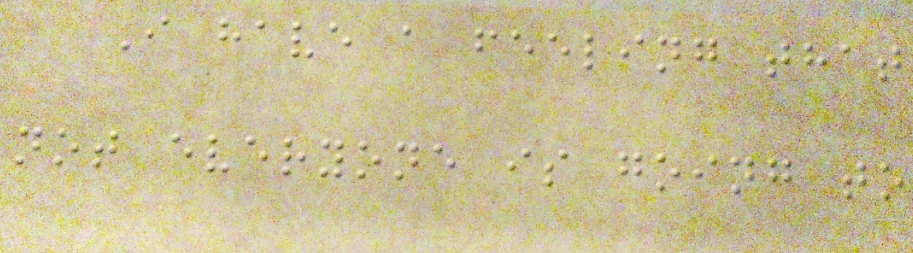I have a feeling that
not everyone is going to
